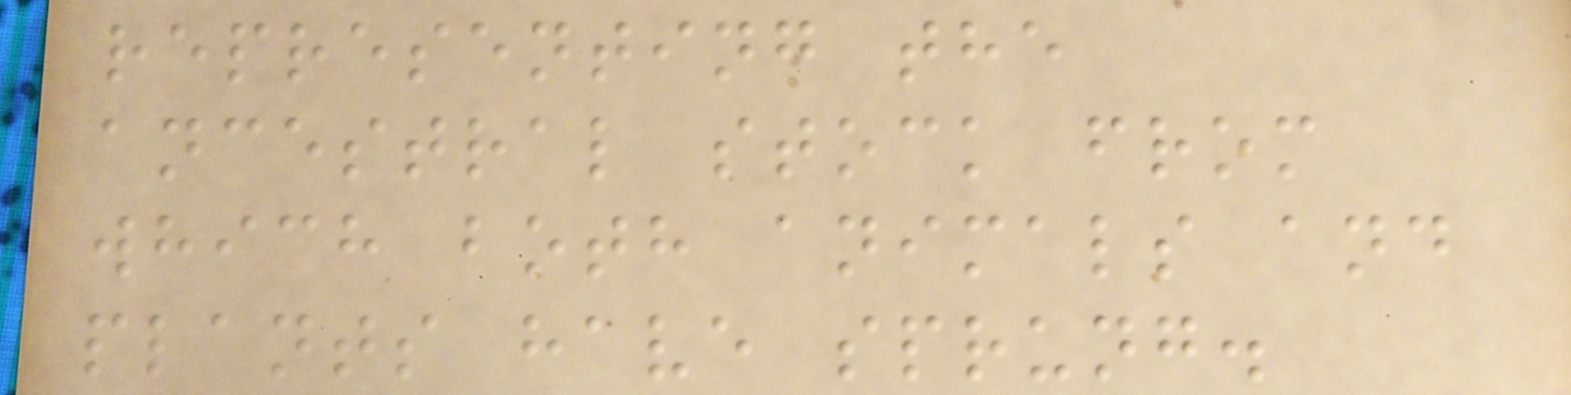representing the
ancestral stock from
which both animals and
plants have sprung.
